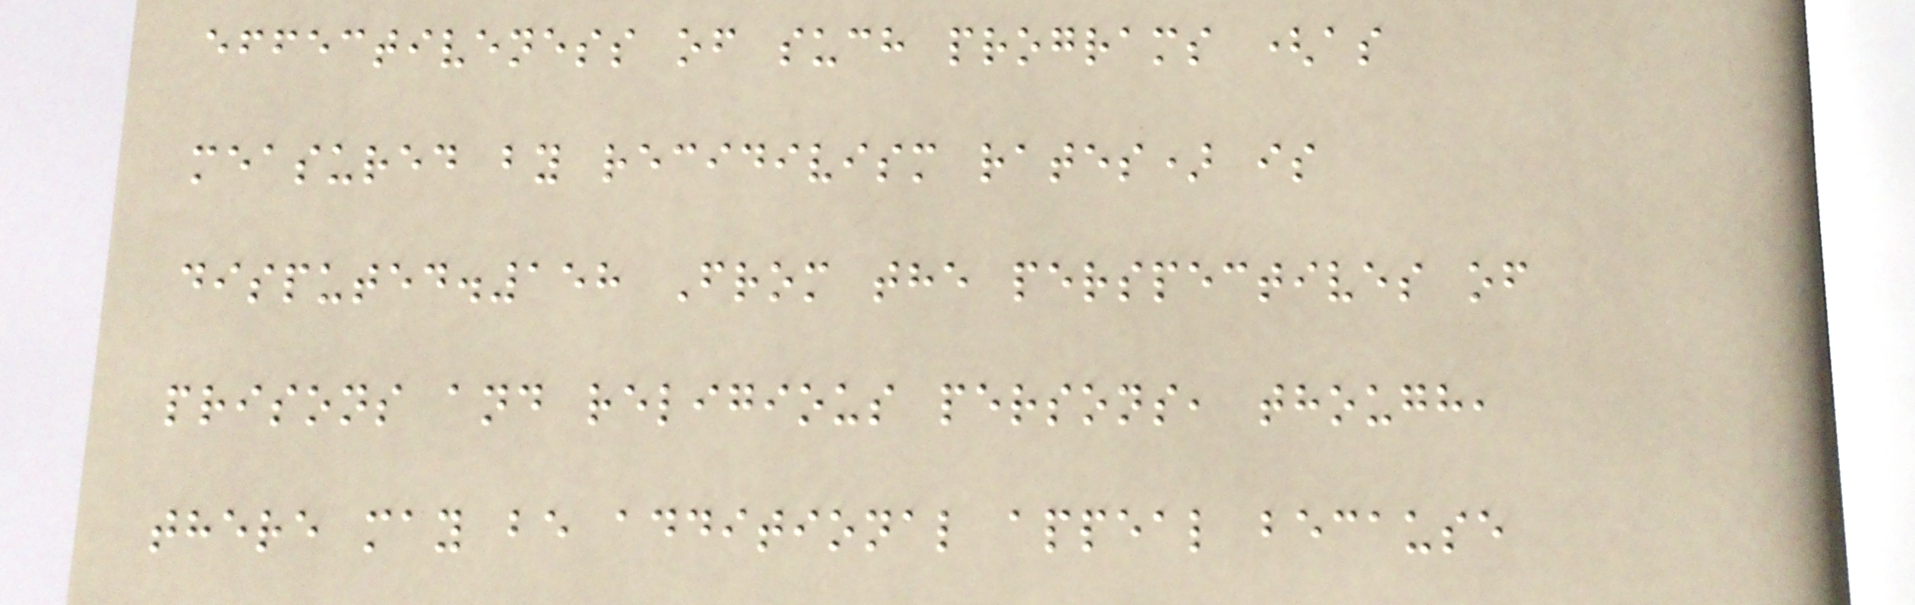effectiveness of such programs (as
measured by recidivism rates) is
disputed.158 From the perspectives of
prisons and religious persons, though,
there may be additional appeal because
